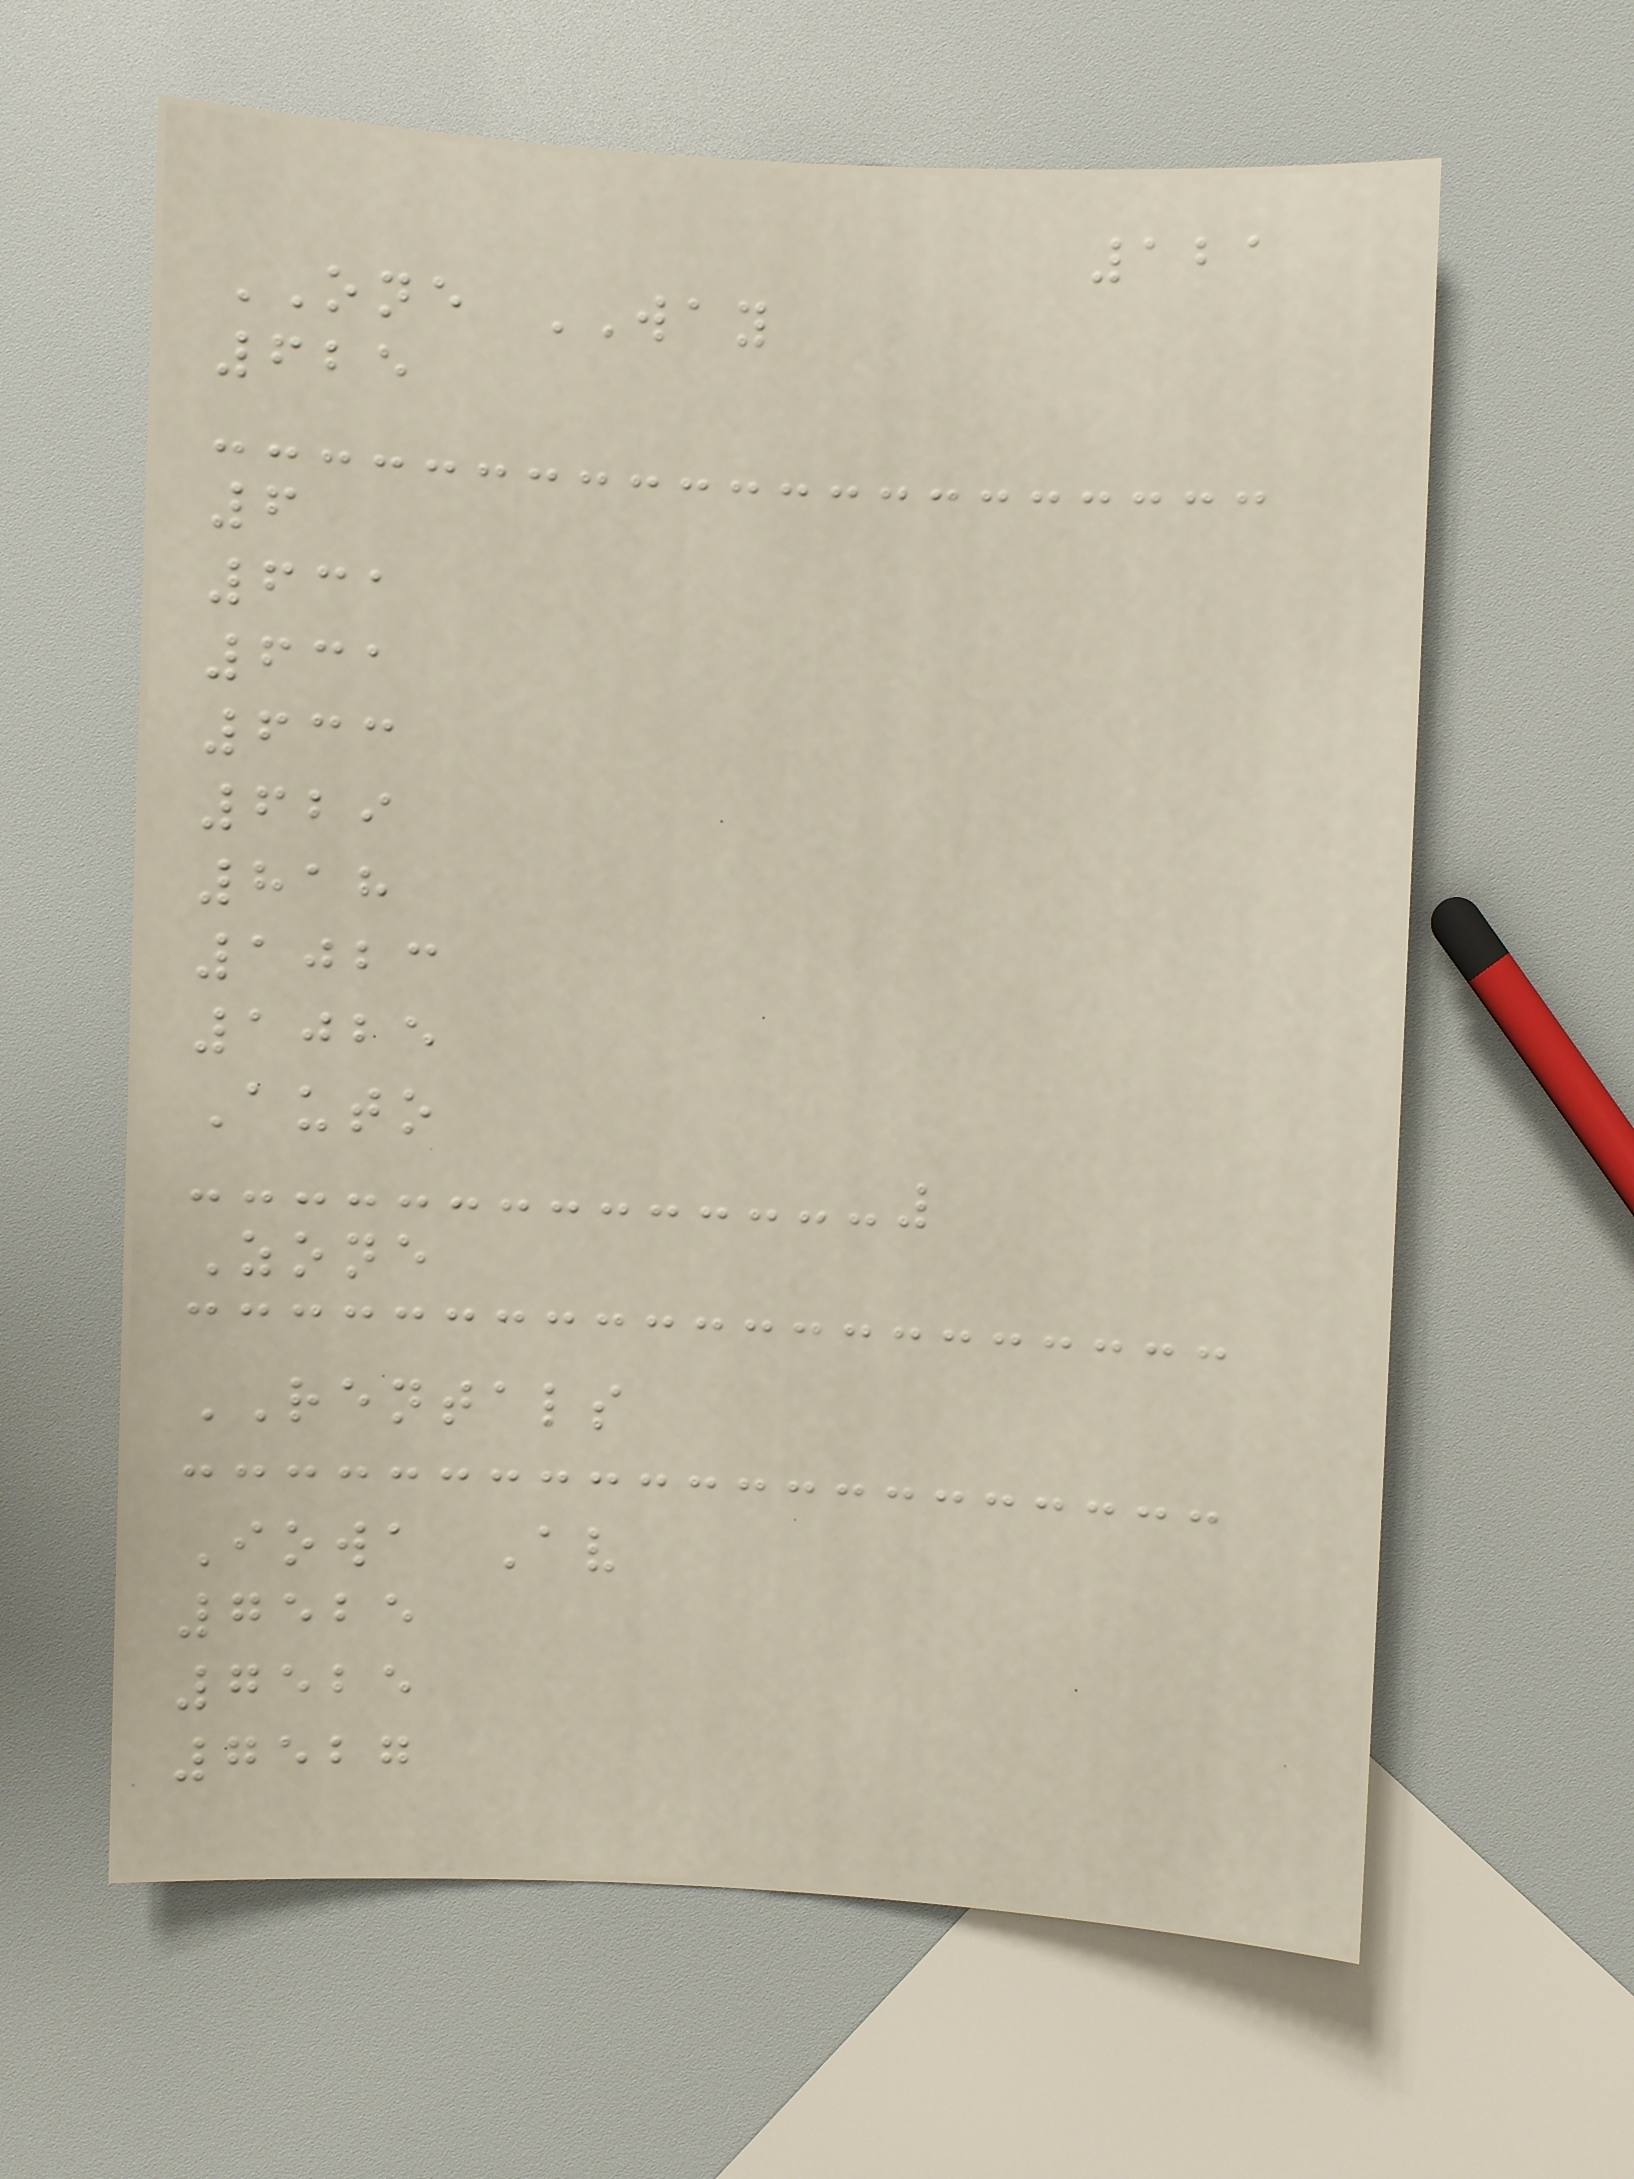121
ONE WAY
625
6
631
631
633
629
818
1023
1025
Auto
Zone
RENTALS
Iowa Av
7525
7525
7527
